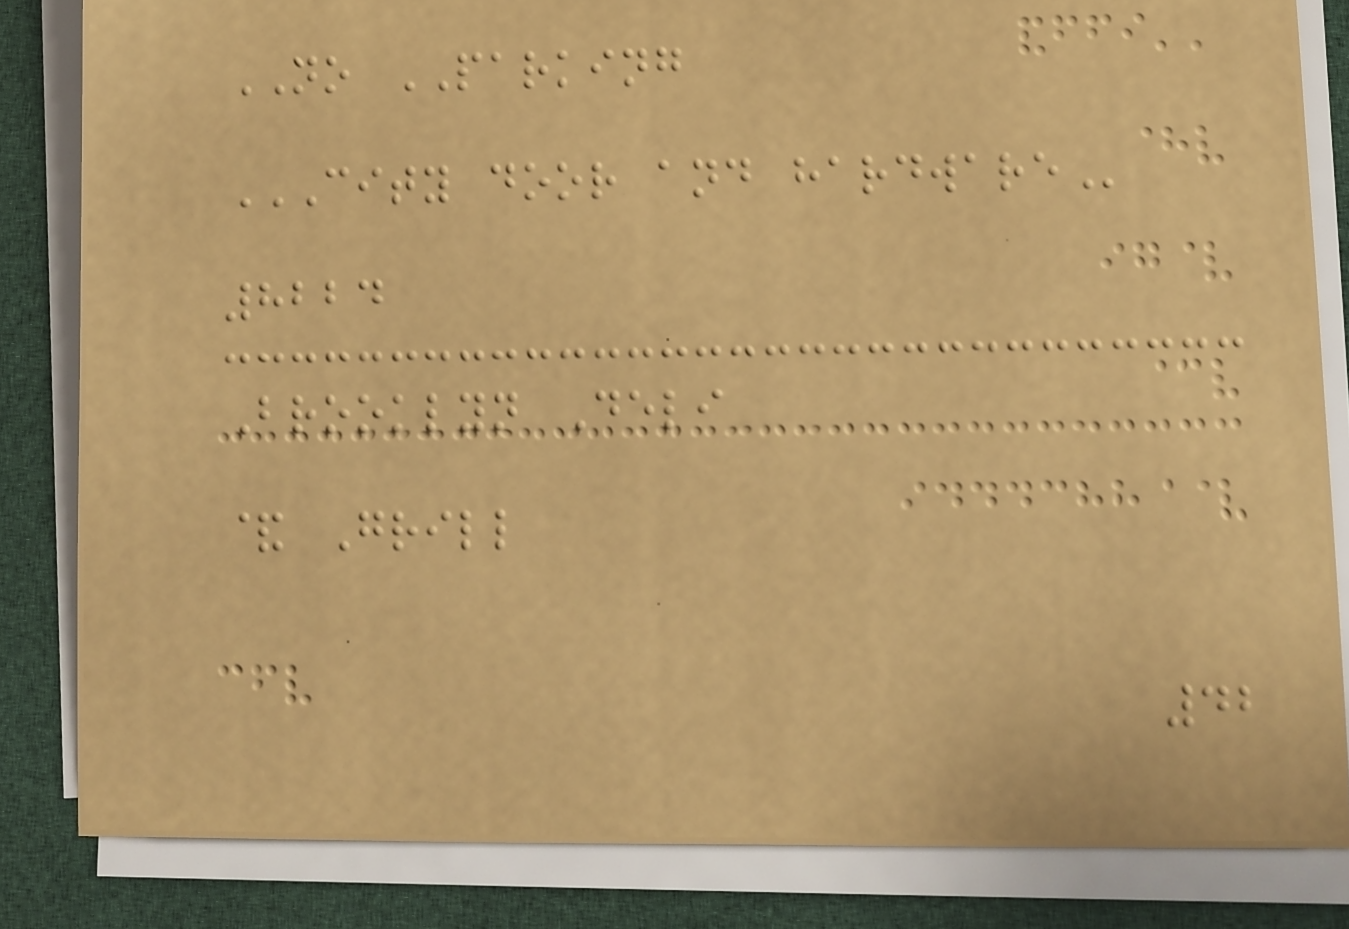NO PARKING
CITY DOOR AND HARDWARE
8224
Brooklyn Deli
& Grill
42
